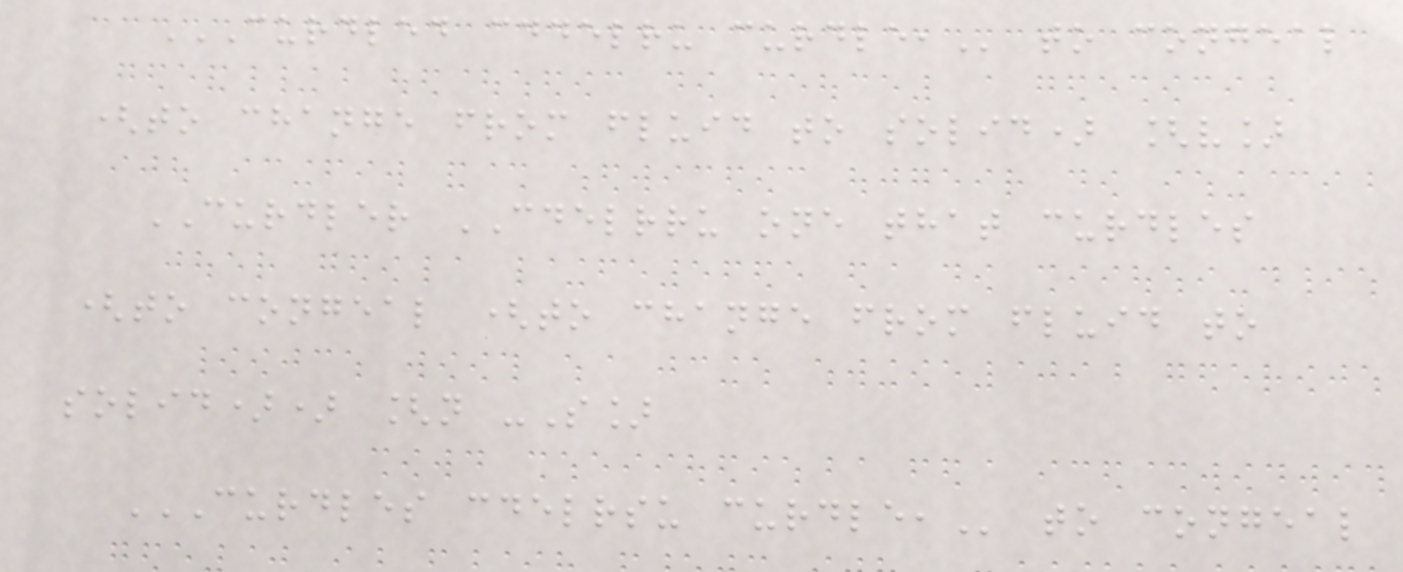CURDLED CDDELRU CURDLE, to congeal
(to change from fluid to solid) [v]
CURDLER CDELRRU one that curdles
(to congeal (to change from fluid to
solid)) [n -S]
CURDLES CDELRSU CURDLE, to congeal
